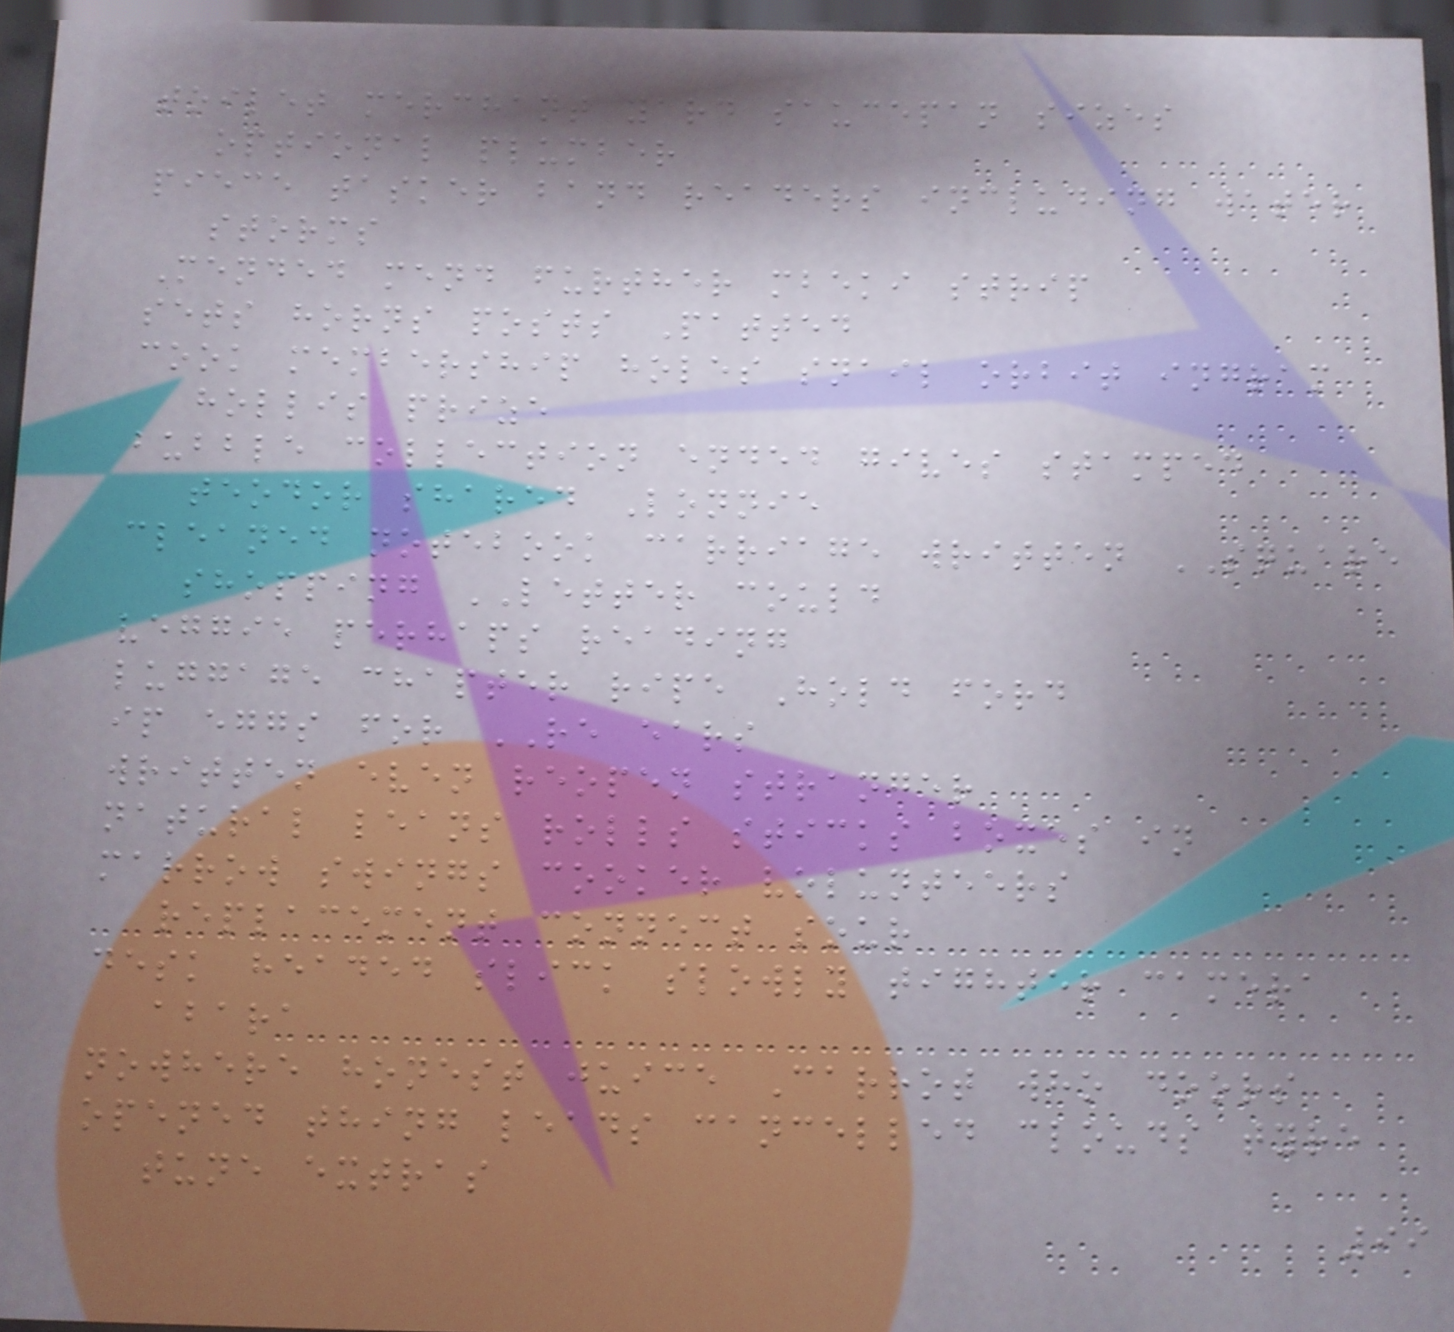toilet merchant yard saucepan sizes
optional plumber
piece tasker band readers including water
storms
Mended mend further mbeki strip
sets horns posts Patted
cook membership holes snail orbit ingram
hollis prize
bubble collection ended gives stamped
teodor shared Lonnie
cleaned notebook carriage written SQUARE
shopping LETTER could
veggie perhaps reading
luggage chapter ripe Hold ford
ip eggs for RE ears
written even reopen stranger
natural leans rolls sticks boxes in
marrow swings cooker volunteers
replacement connect sour
desk headed slick slowly tighter camera
abara
nowhere honest juice Carrot who doors
opened thing leads cancelled clouds tyre
tune extras
99
